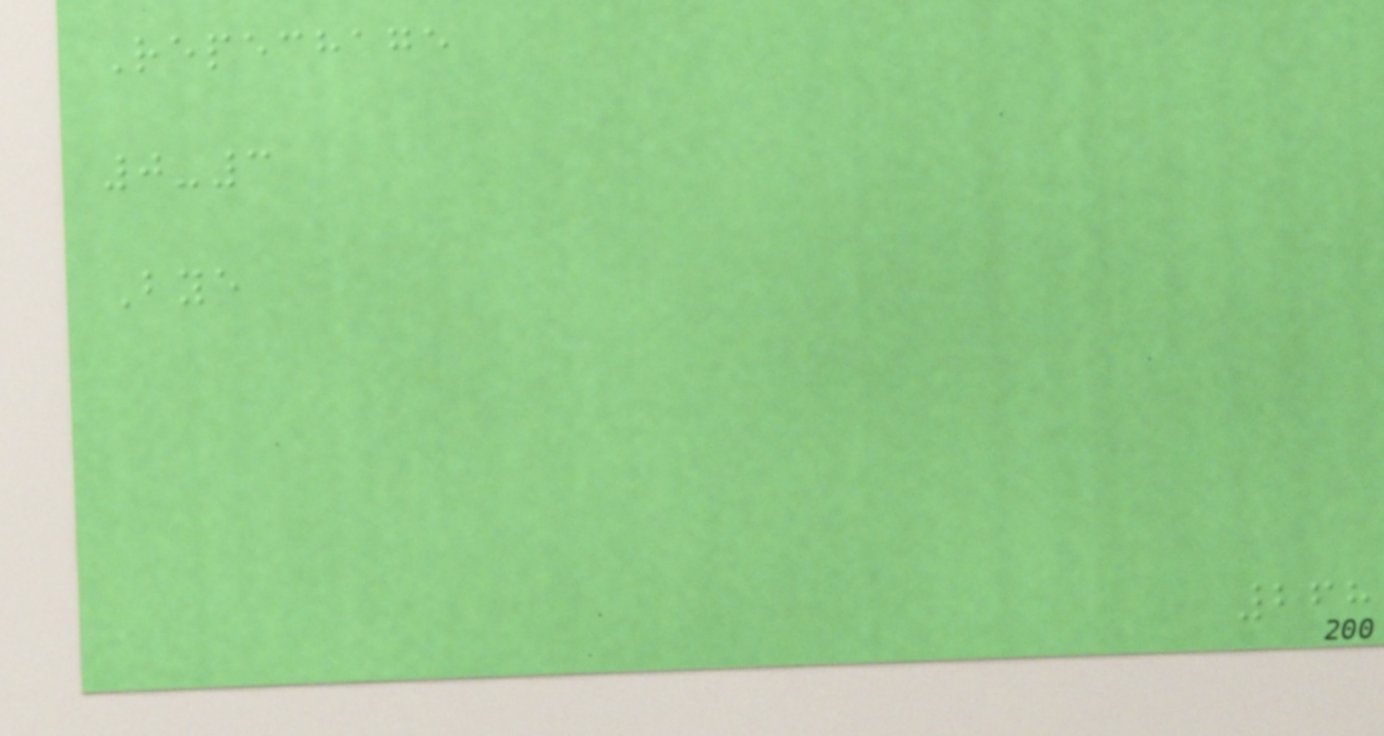Repechage
0-3
Bye
268
